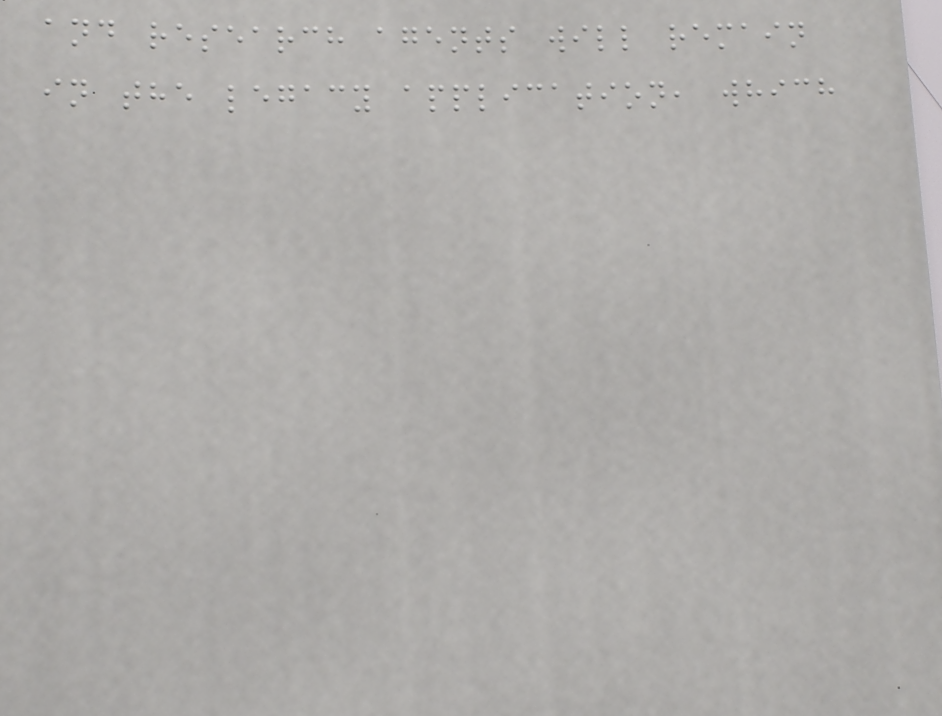and research agents will remain
in the legacy application, which
